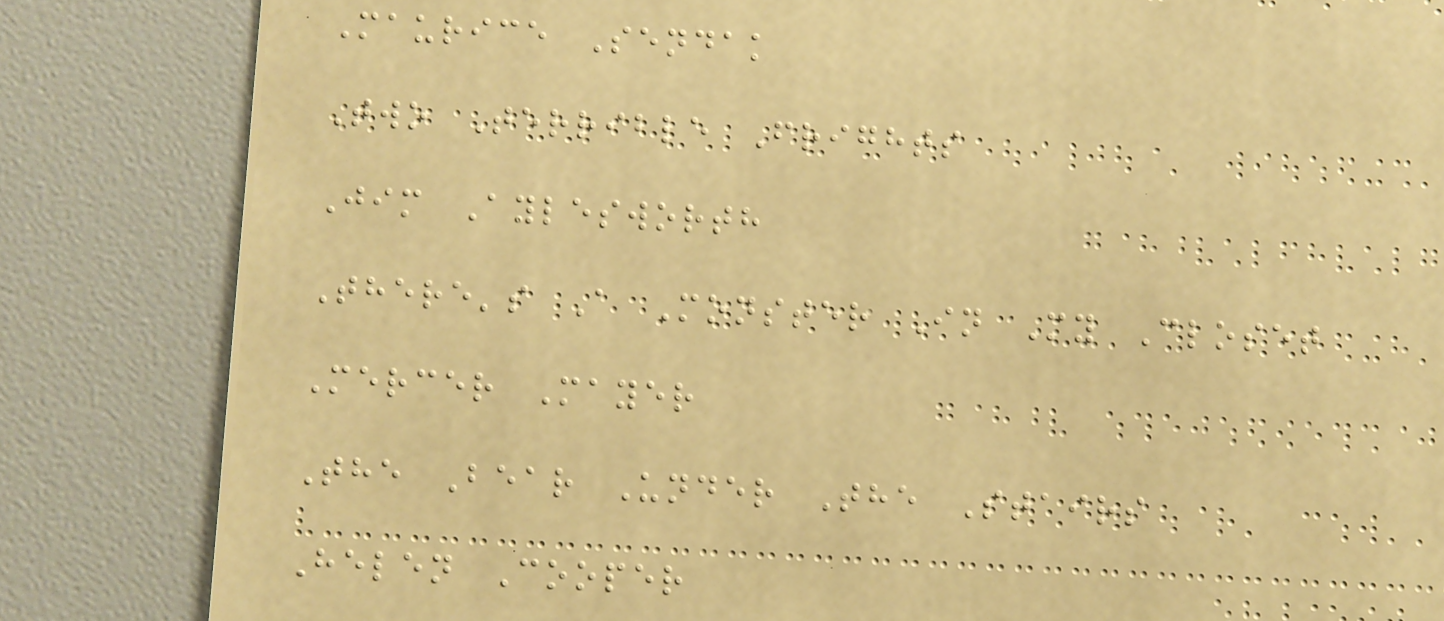Maurice Sendak
Two Terrible Frights
Jim Aylesworth
There's A Monster In My Closet
Mercer Mayer
The Bear Under The Stairs
Helen Cooper
